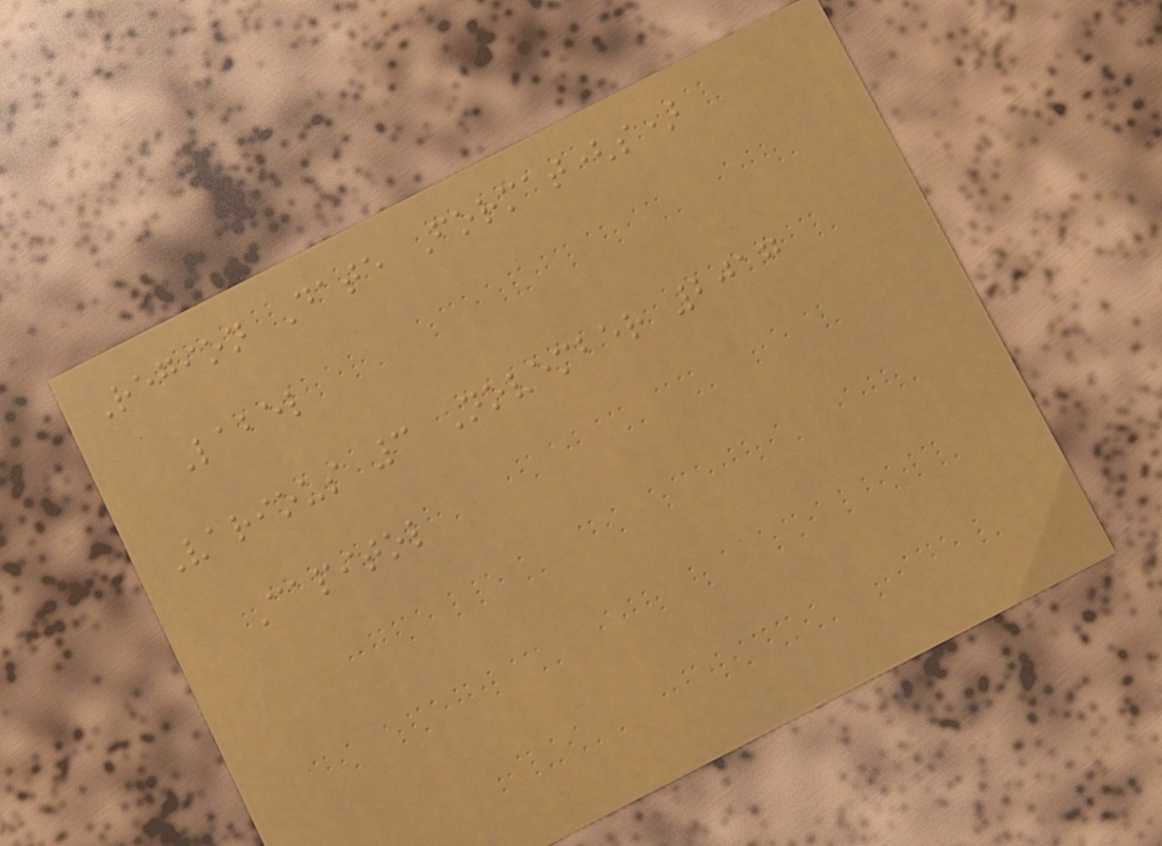Region Date Format(s)
Label
Various 3 November 2017
Capitol
